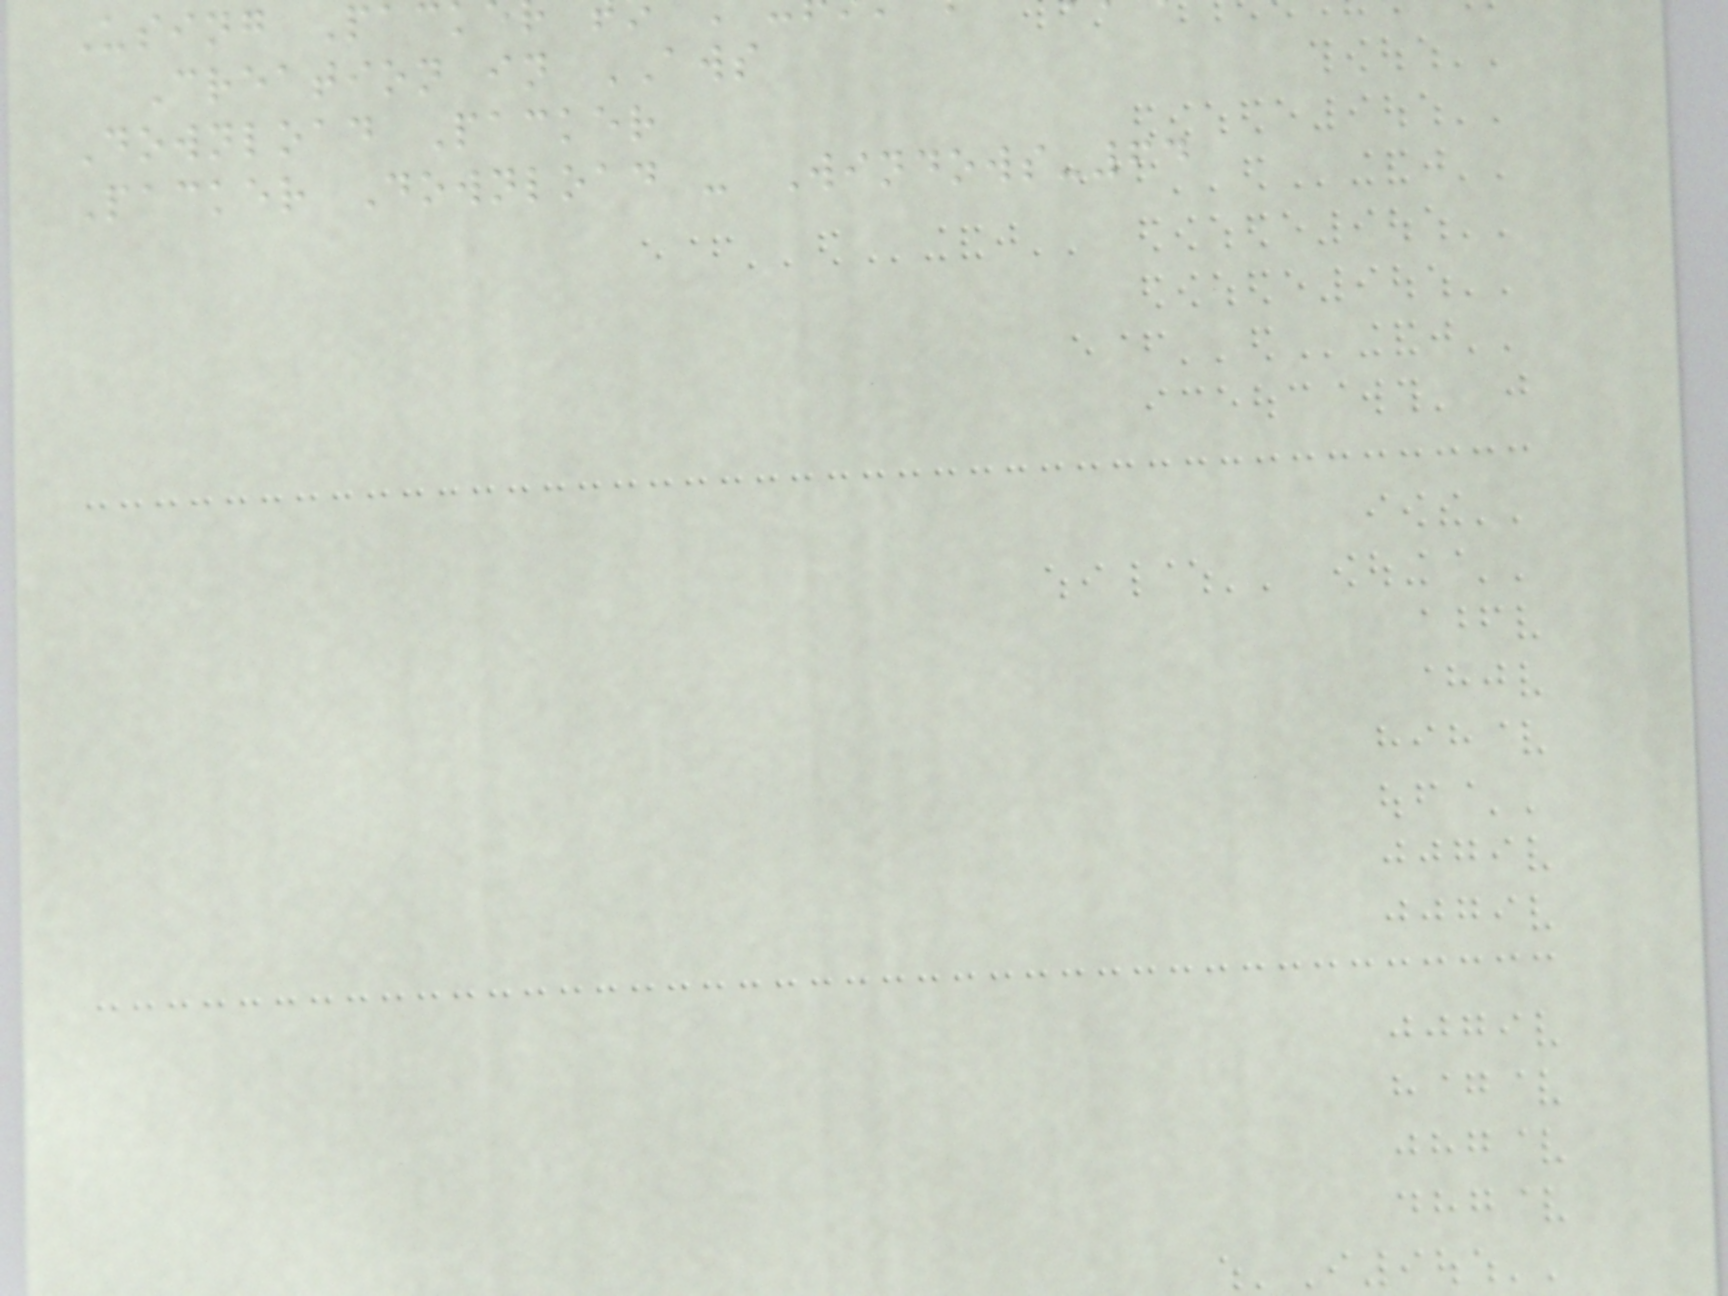Using Pac
Creation in AWS
Download Packer
Packer Download - Windows-64
